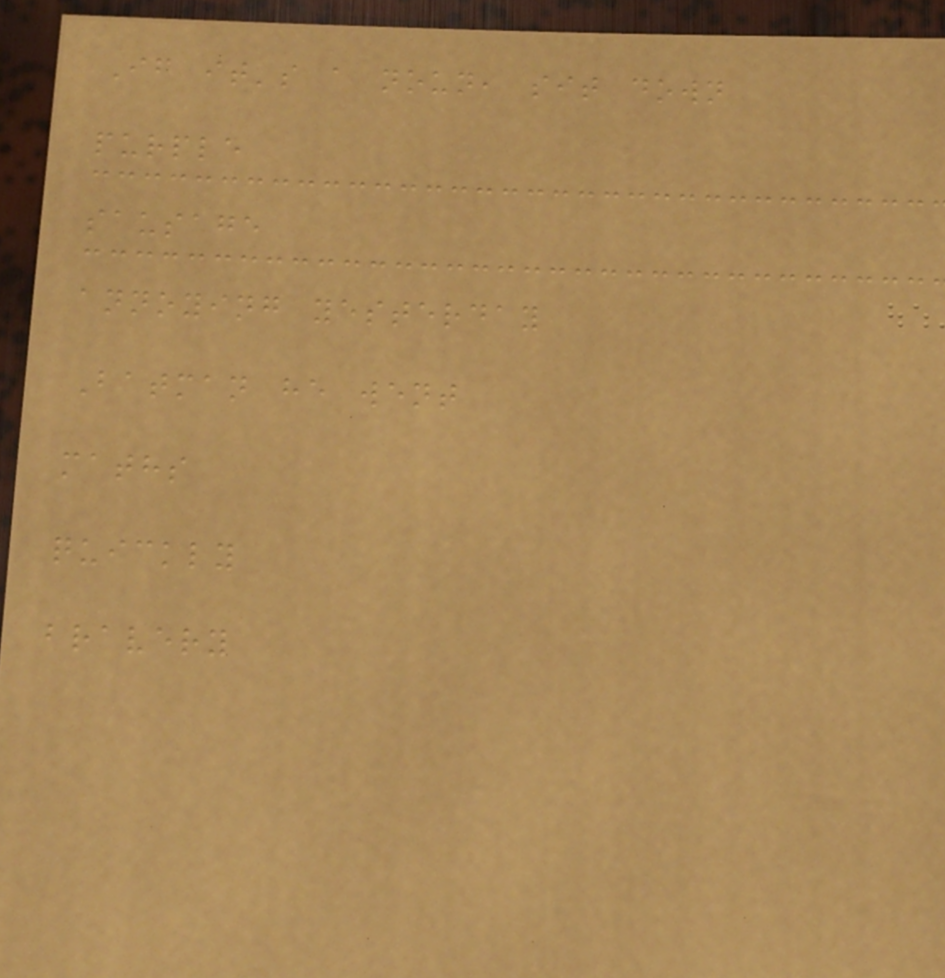If it's a noun, sit down
purple
sausage
annoying yesterday
Batman he went
maths
quickly
bravery
